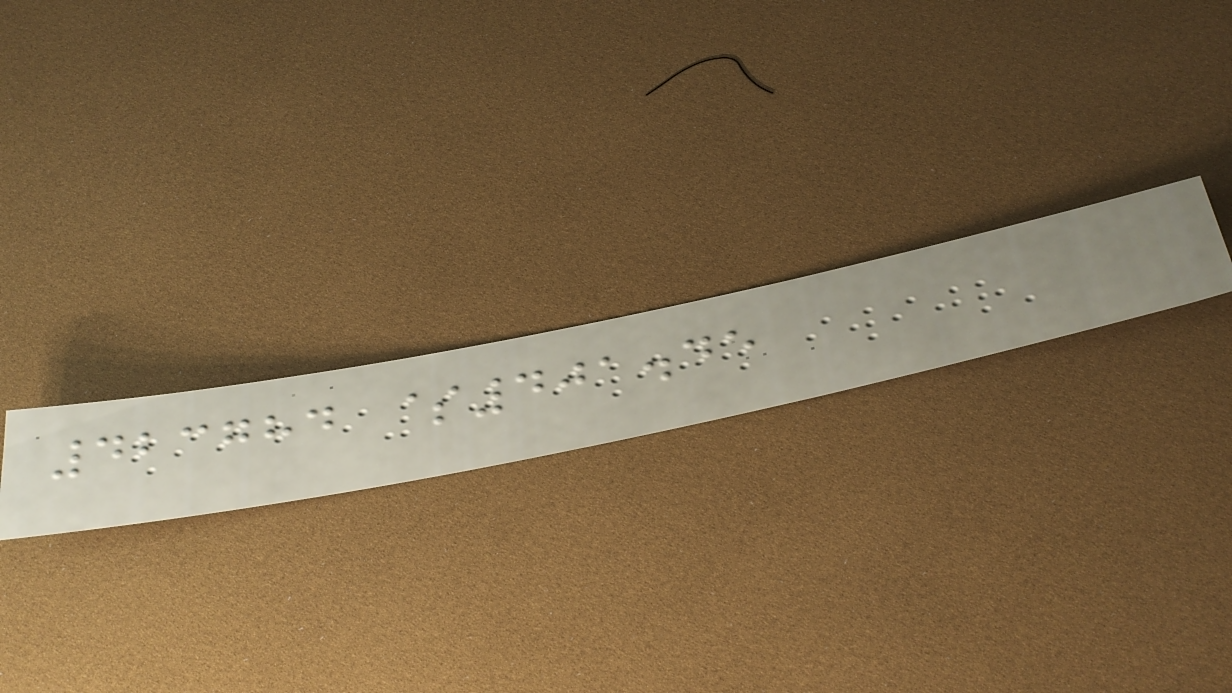423784 $401.45
